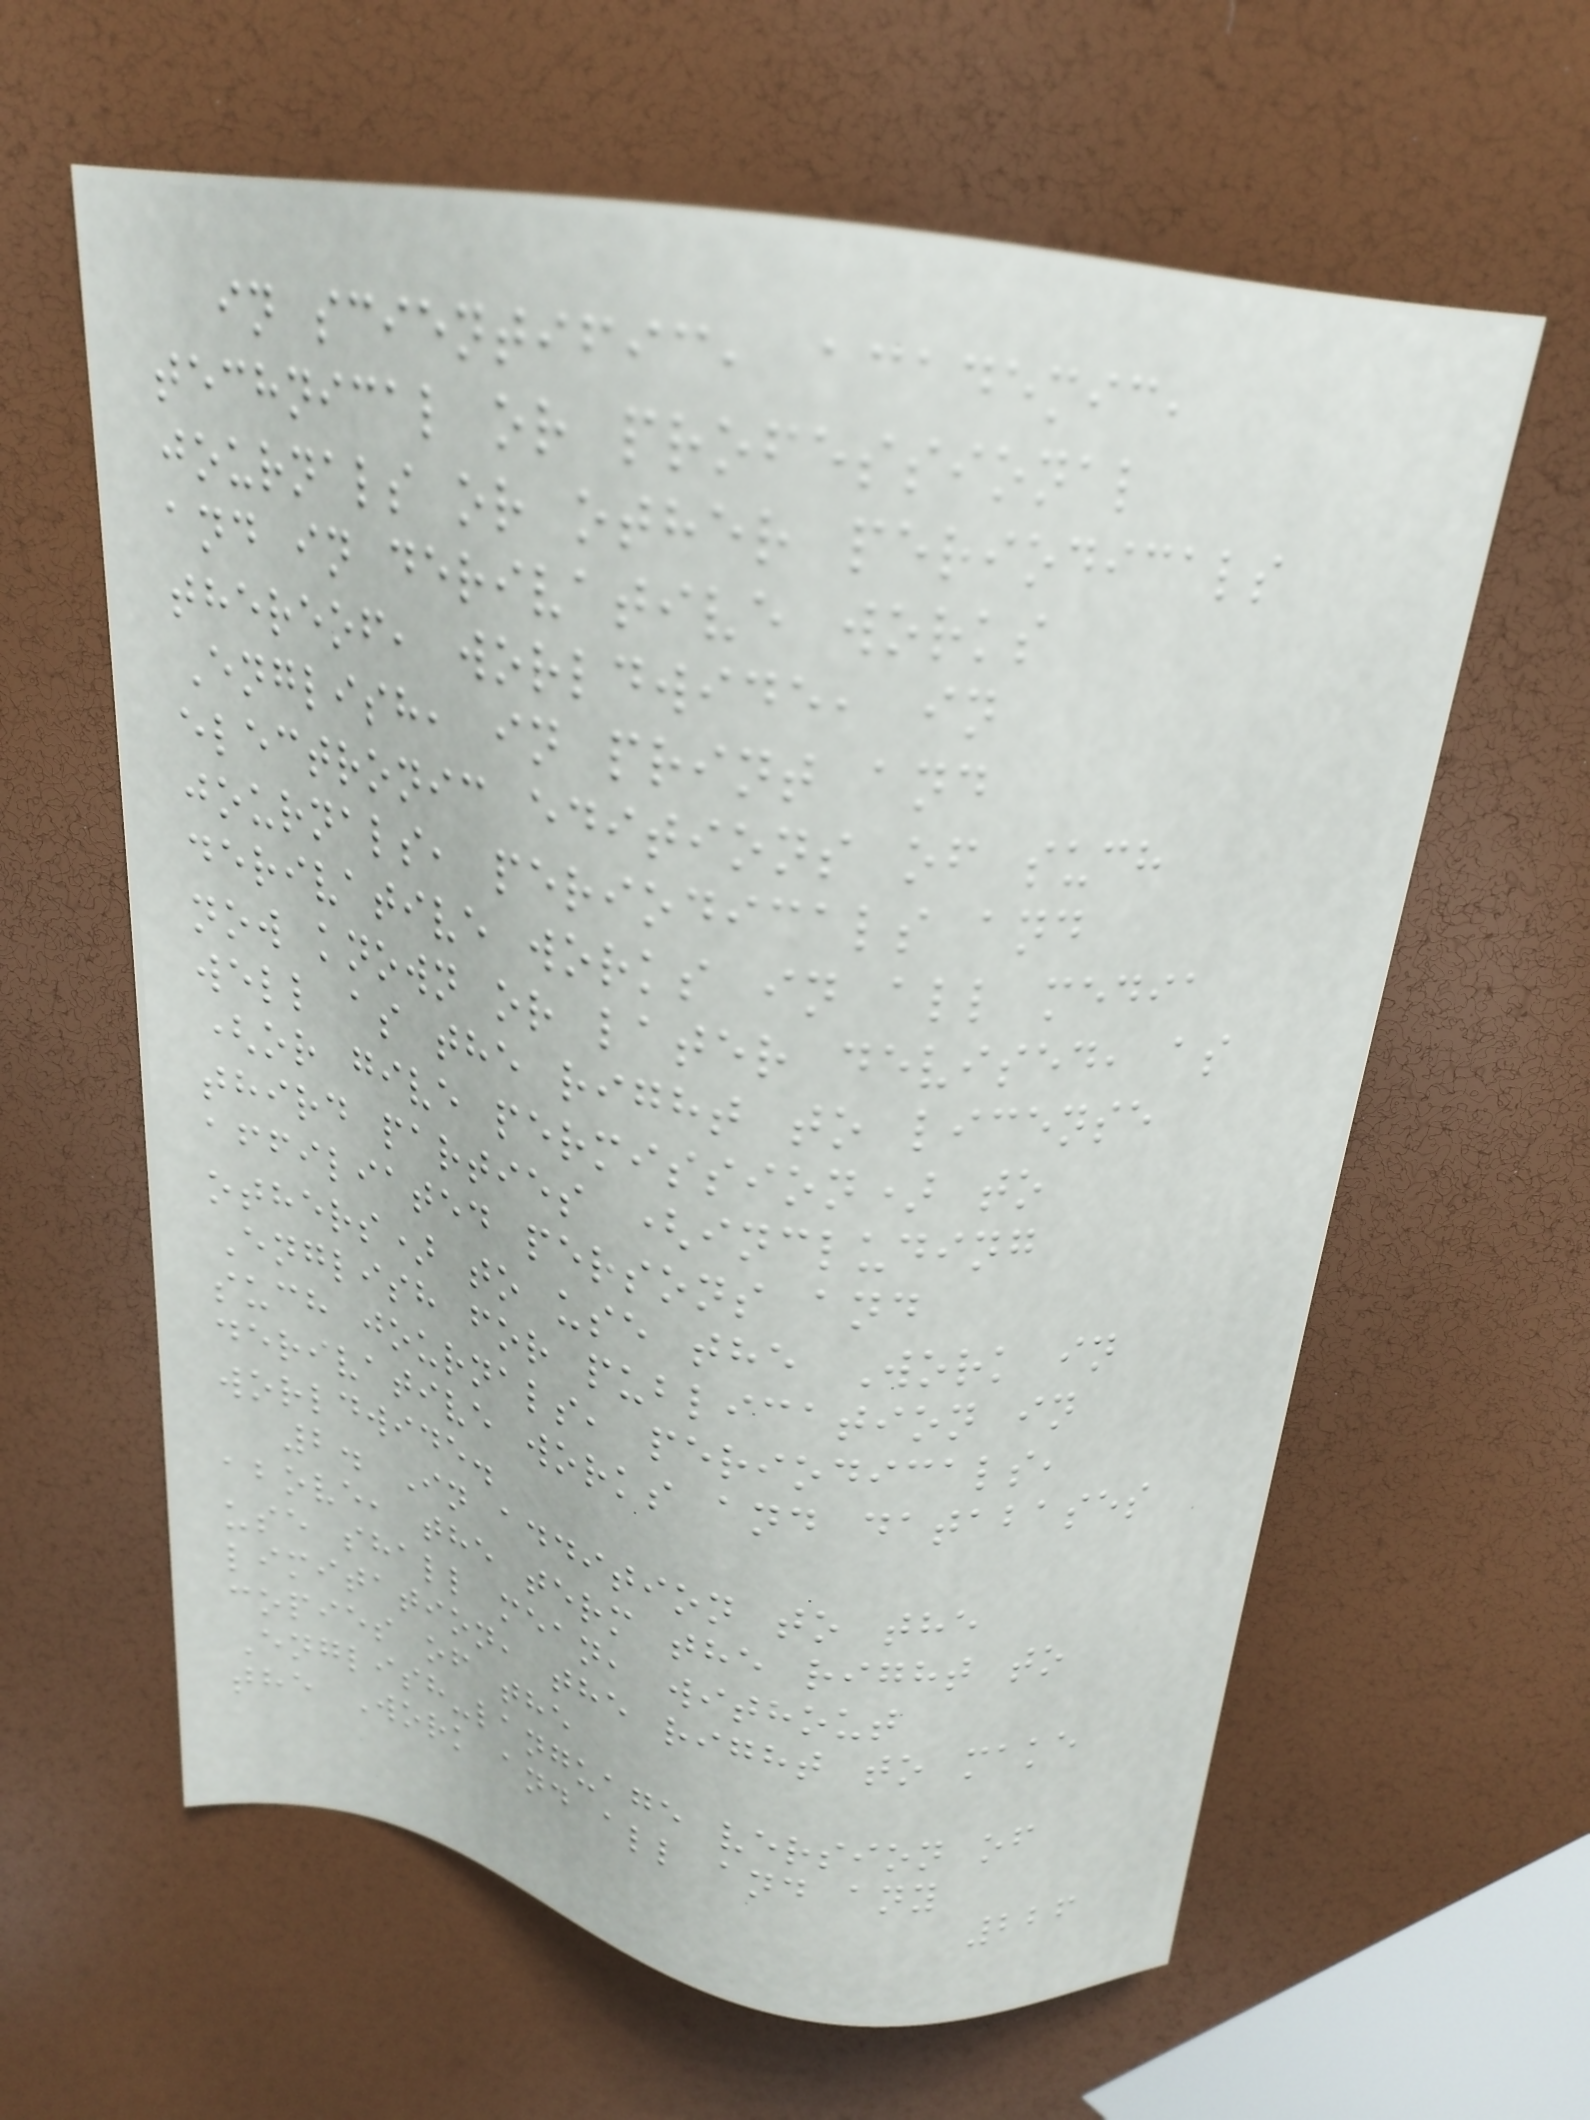in scientific, academic,
technical or professional
journals or other periodicals
and in derivative works
thereof, worldwide, in
English, in print and
electronic editions of such
journals, periodicals and
derivative works in all media
now known or later devised, as
well as the right to license
(or give permission) to
third parties (including
affiliated persons and
others) to use the Work in
English for publication in
such journals, periodicals,
derivative works and databases
worldwide.
2. In addition to the
above, the term the right to
use shall mean, without
limitation, the right to make
copies of the
English-language version of
the Work and all and any
226
